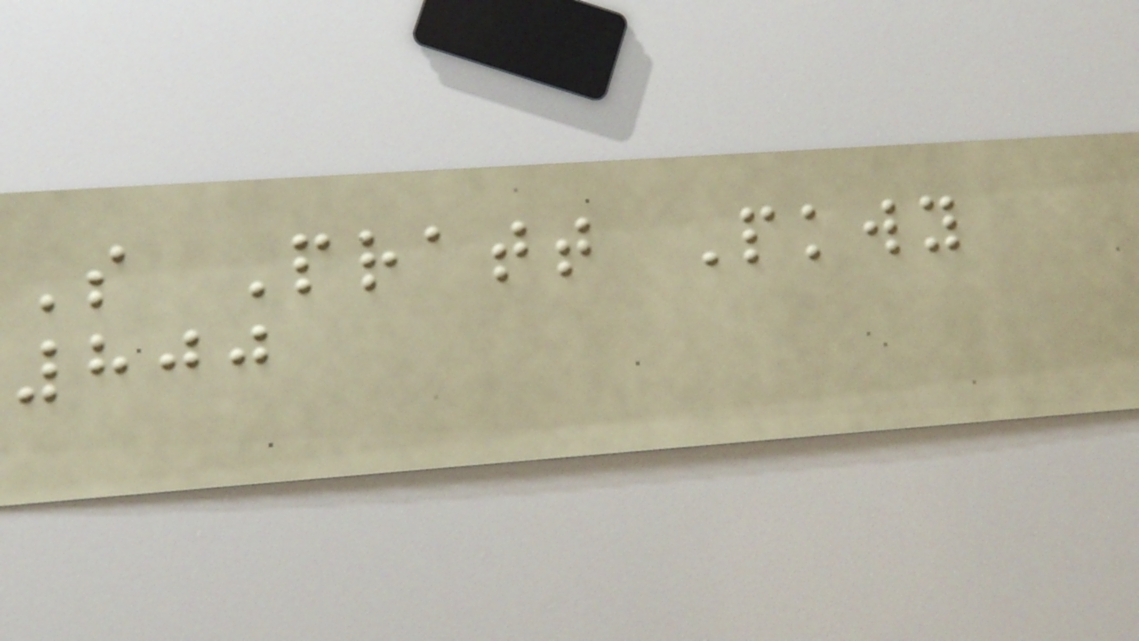S Pratt Pkwy
800
